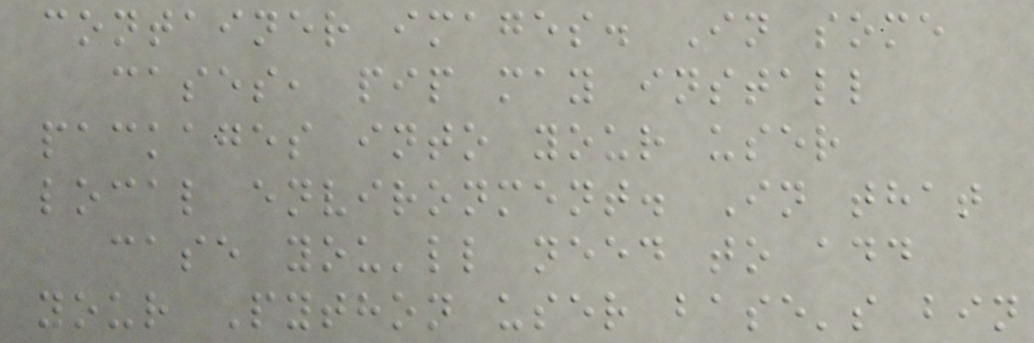container images. In some
cases, pip may install
packages into your user
local environment. In that
case you'll need to add
your Python user base's bin
